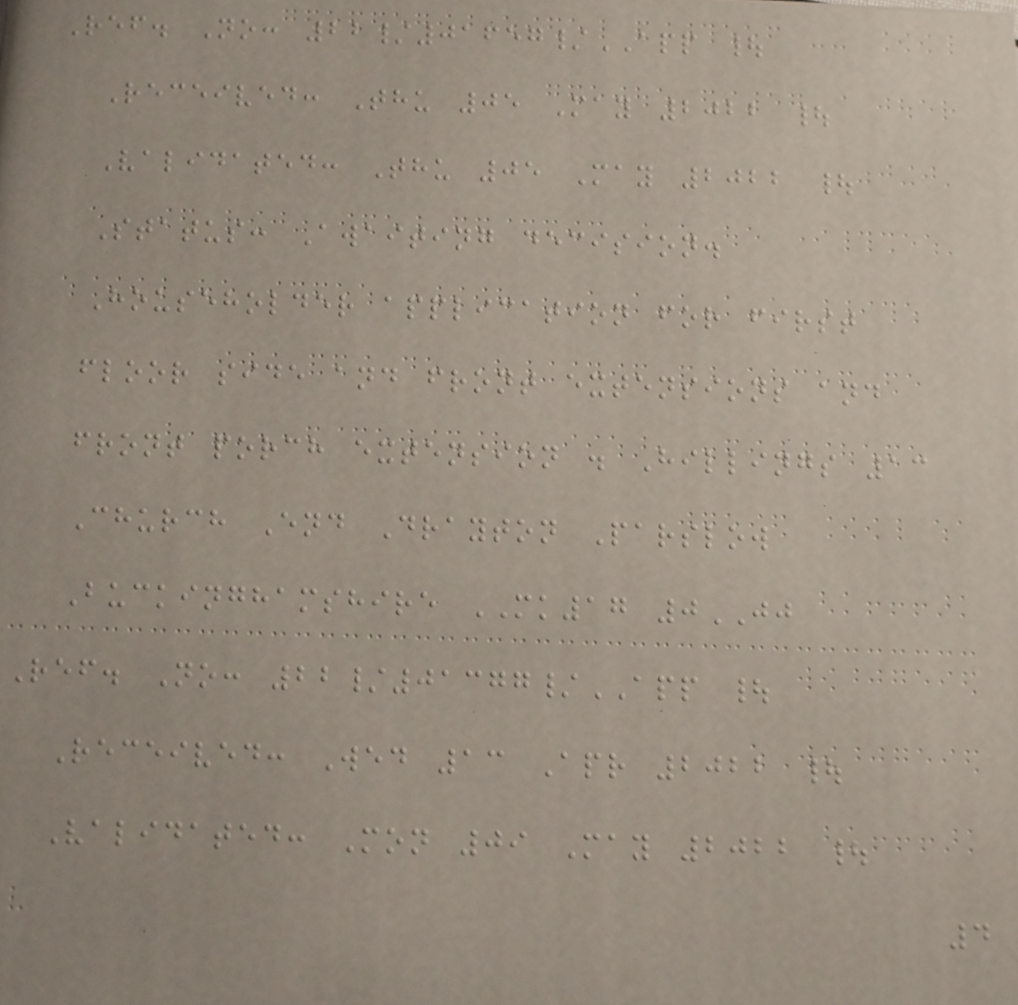Ref. No: 22/01657/APP |
Received: Thu 05 May 2022 |
Validated: Thu 05 May 2022 |
Status: Awaiting decision.
Householder application for first
floor side and front extensions and
front porch extension . Hillings 13
Church End Drayton Parslow
Buckinghamshire MK17 0JJ
Ref. No: 22/01377/APP |
Received: Wed 13 Apr 2022 |
Validated: Mon 09 May 2022 |
4
